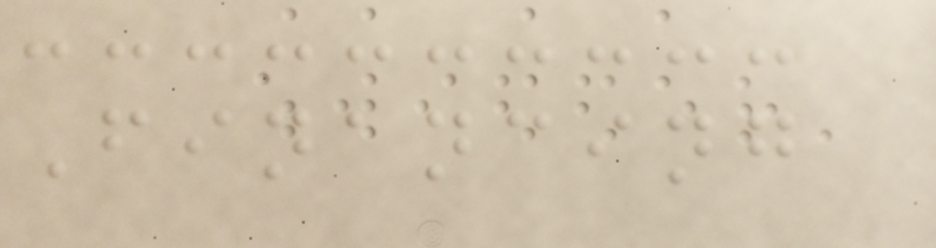Financing
